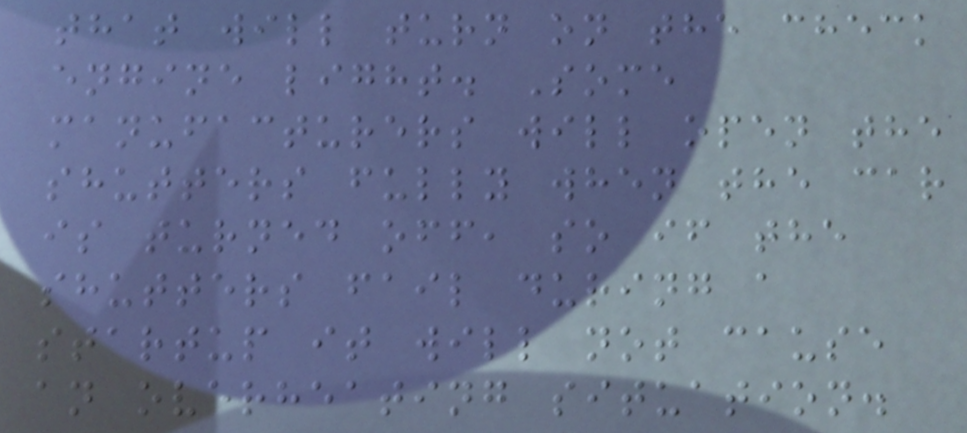that will turn on the check
engine light. Some
manufacturers will open the
shutters fully when the car
is turned off, so if the
shutters fail during a
startup it will not cause
an overheating situation.
